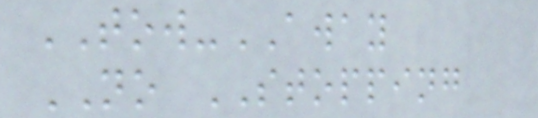TOW-AWAY
NO STOPPING
